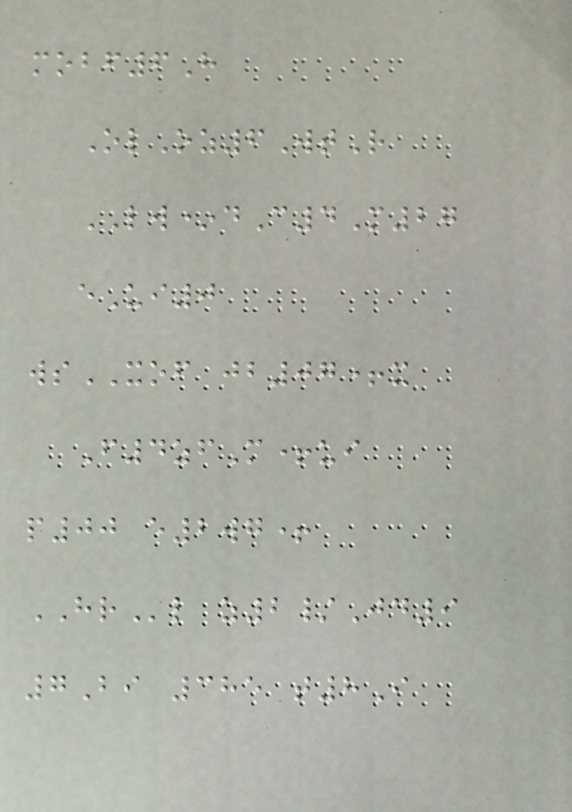mobf6H
OlOz6WtR
LW*dC4M27
eUi0
wsXOF jb07+x
F4zfM+ui
p00 e2wg+
HRl z2/Jd9
7Bi 385 t8I
